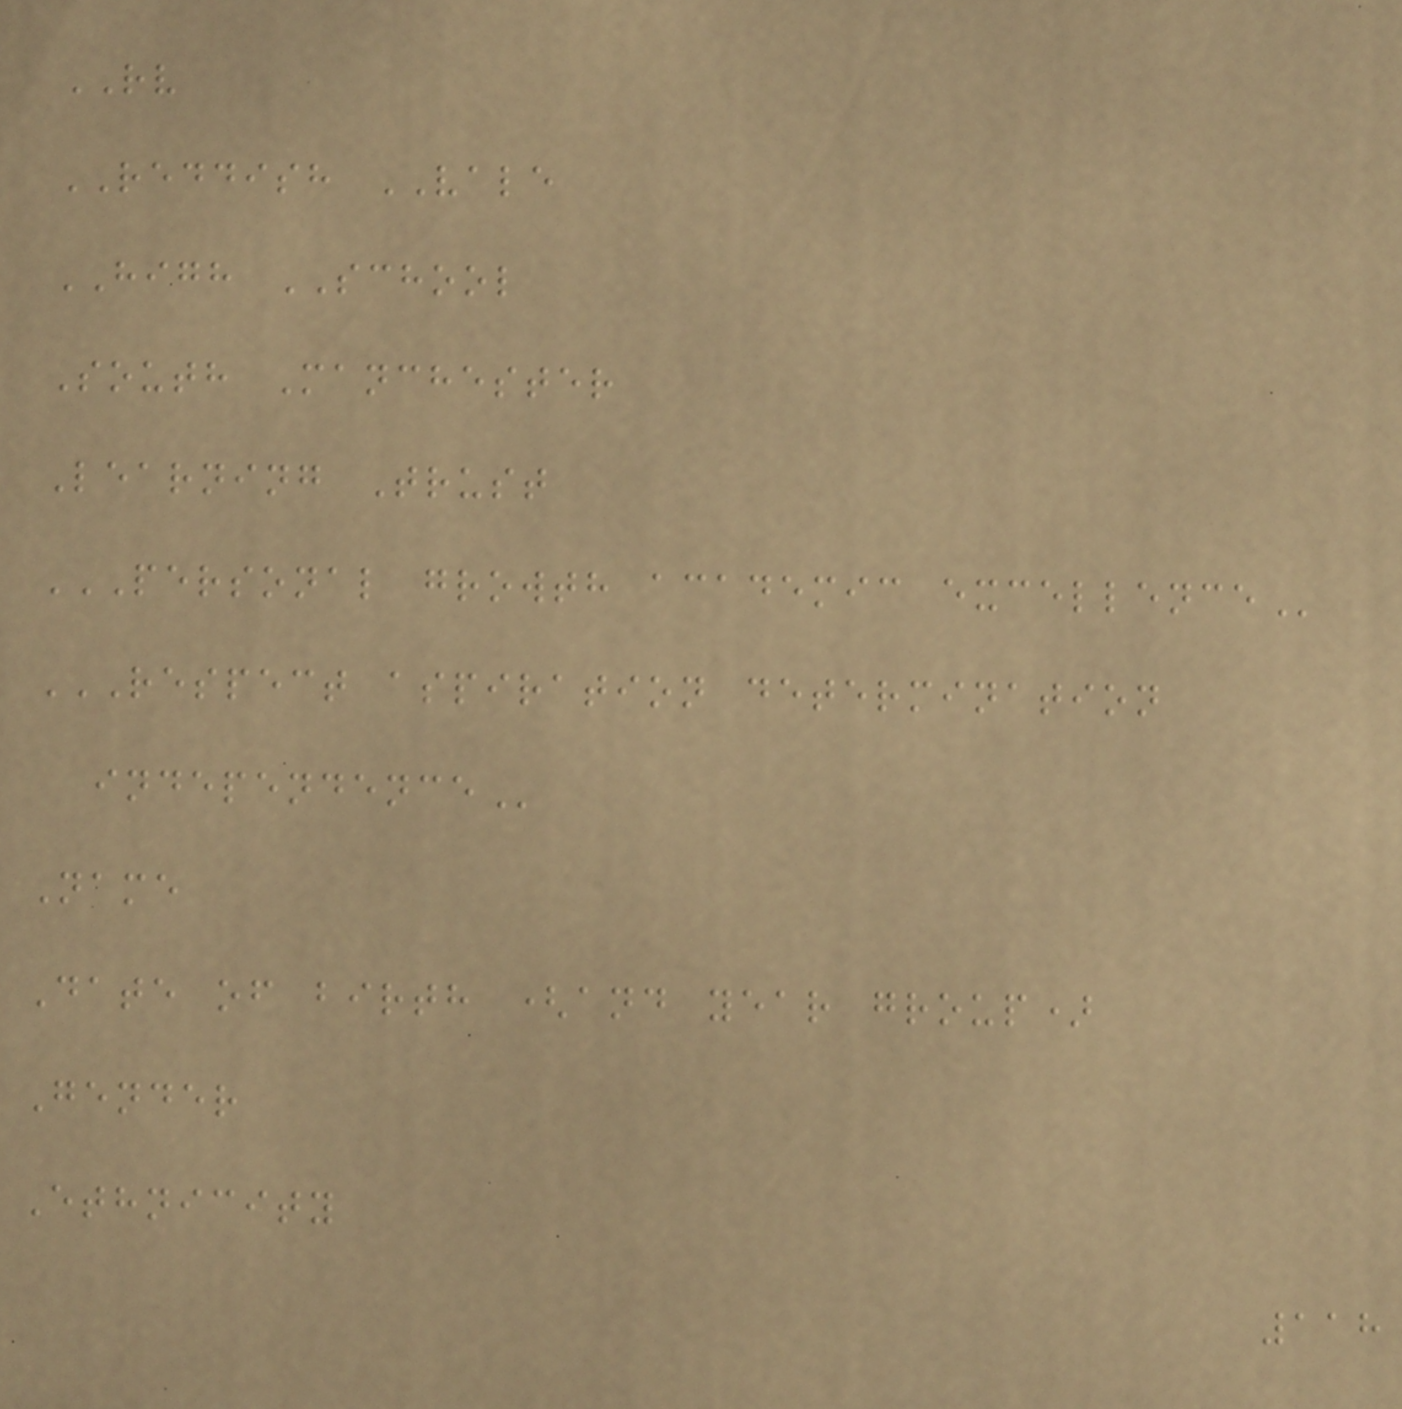RV
REDDISH VALE
HIGH SCHOOL
South Manchester
Learning Trust
PERSONAL GROWTH ACADEMIC EXCELLENCE
RESPECT ASPIRATION DETERMINATION
INDEPENDENCE
Name
Date of birth (and year group)
Gender
Ethnicity
118
